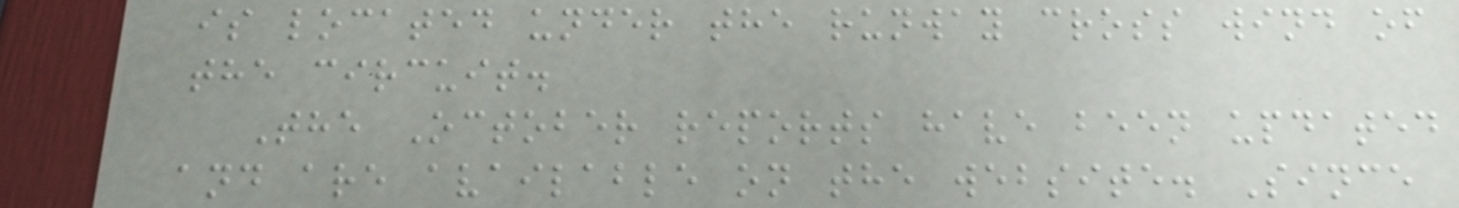is located under the runway cross wind of
the circuit.
The October reports have been updated
and are available on the website. Since
